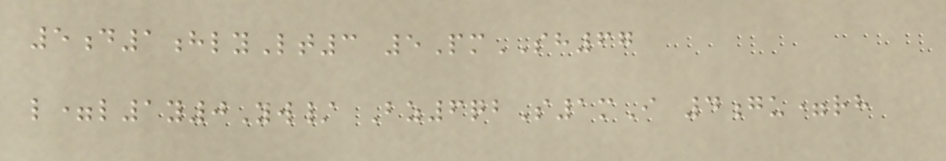5d1hlyLt3 5PmSH67
l=l1y0Yw/ Bz6qbS1mI 4gu=rh
